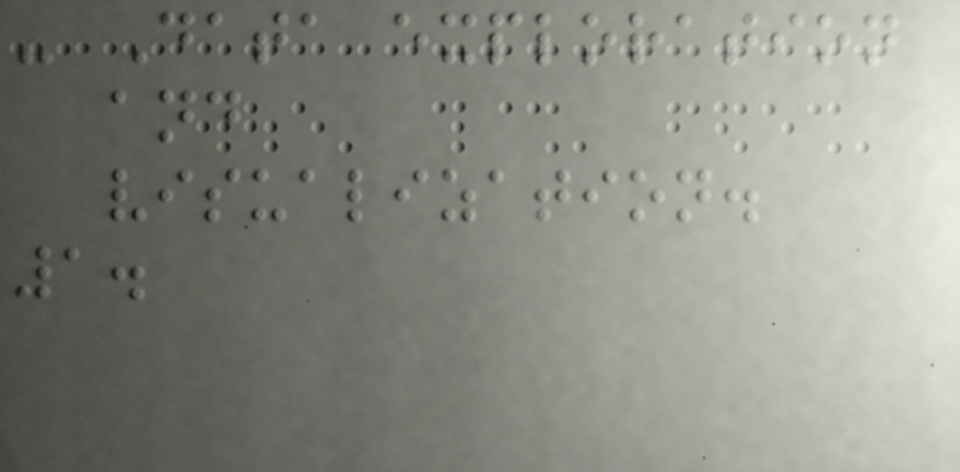- Data exploration
and
visualization.
1.
